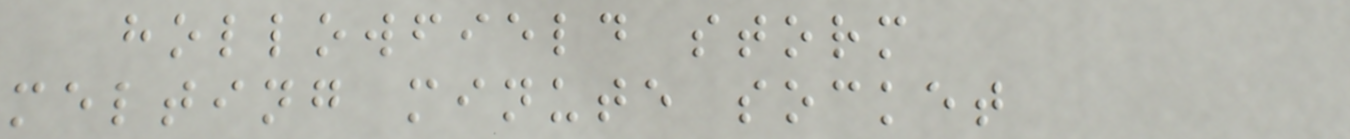hollowfield storm
melting minute socket
